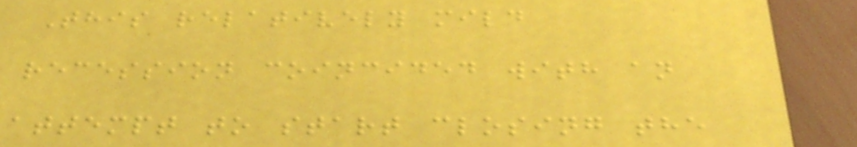This relatively mild
recession coincided with an
attempt to start closing the
